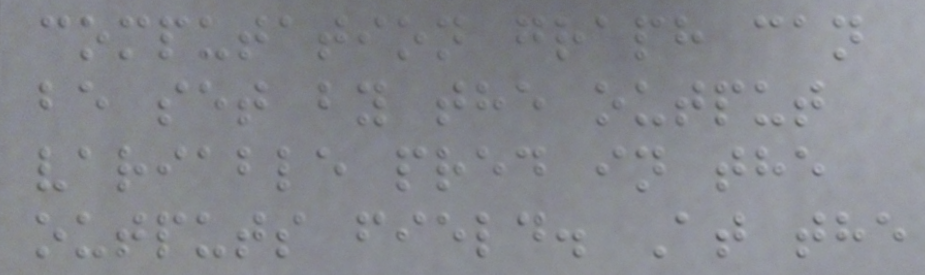computation graph can
be set by the output
variable pred in the
outputs field. At the
